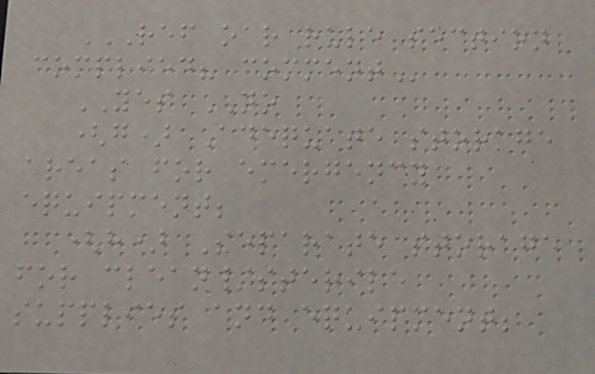REF OAR RULE SECTION
COMPLIED? COMMENT
YES NO
(g) Adequate storage
areas for emergency
equipment;
(h) Separate storage
for clean/sterile
supplies and equipment;
